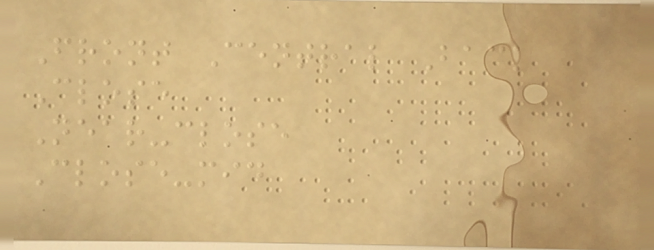Front Central Back
Close
Near-close
Close-mid
